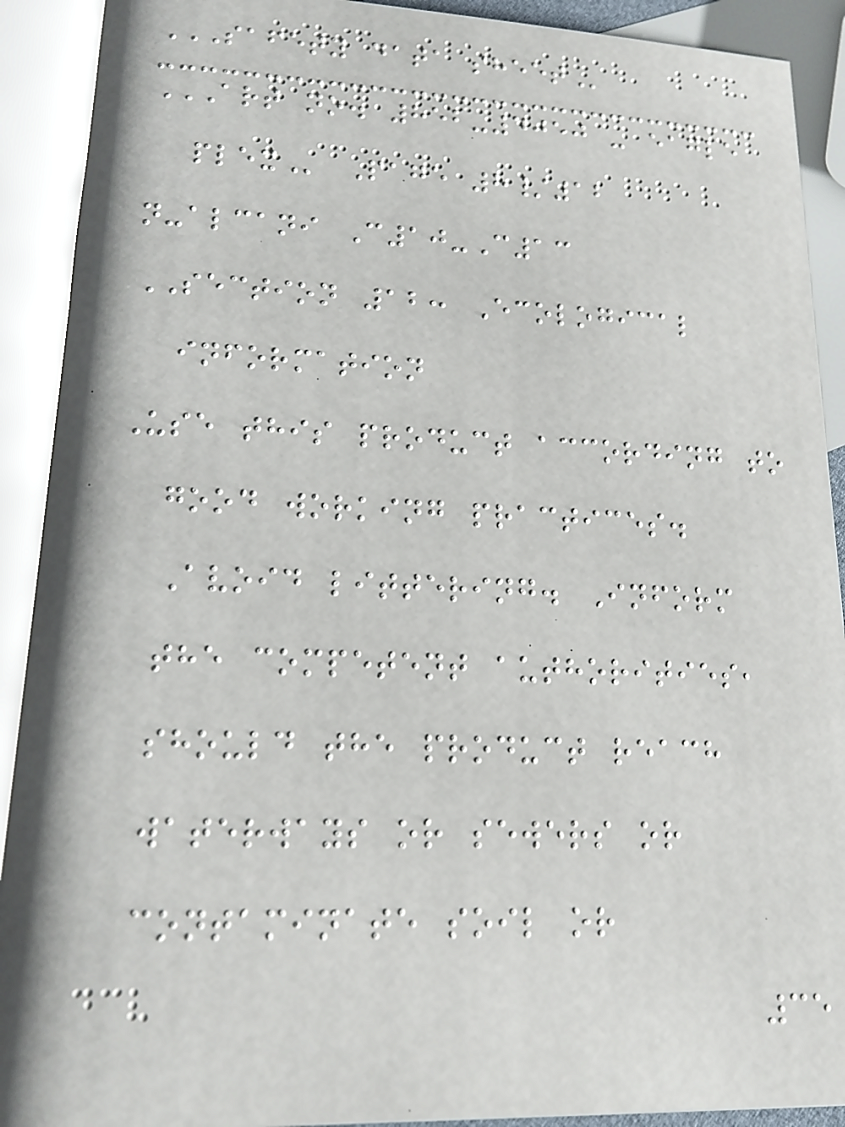SAFETY DATA SHEET
ART NO. 852-4050 - EAGLE
PLEX Page 8/12
n-alcani C10-C13
SECTION 12: Ecological
information
Use this product according to
good working practices.
Avoid littering. Inform
the competent authorities,
should the product reach
waterways or sewers or
contaminate soil or
35
